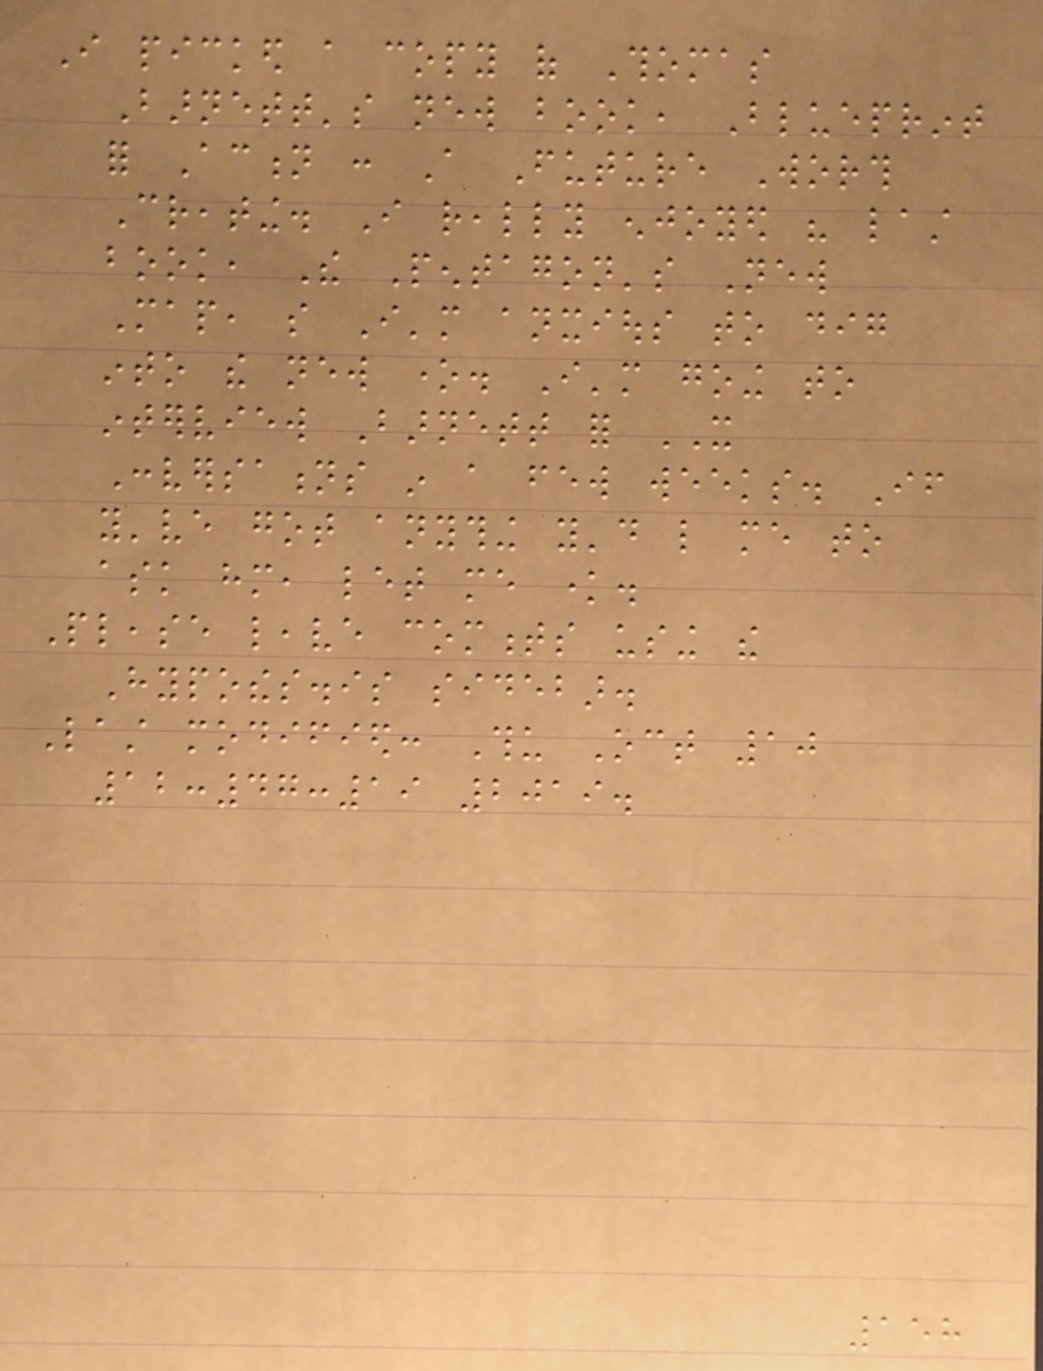I picked a copy of Thomas
Barnett's new book, Blueprint
for Action : A Future Worth
Creating. I really enjoyed his last
book, The Pentagon's New
Map, so I'm anxious to dig
into the new one. I'm going to
interview Barnett for IT
Conversations in a few weeks. If
you've got anything you'd like me to
ask him, let me know.
Please leave comments using the
Hypothes.is sidebar.
Last modified: Thu Oct 10
12:47:19 2019.
158
